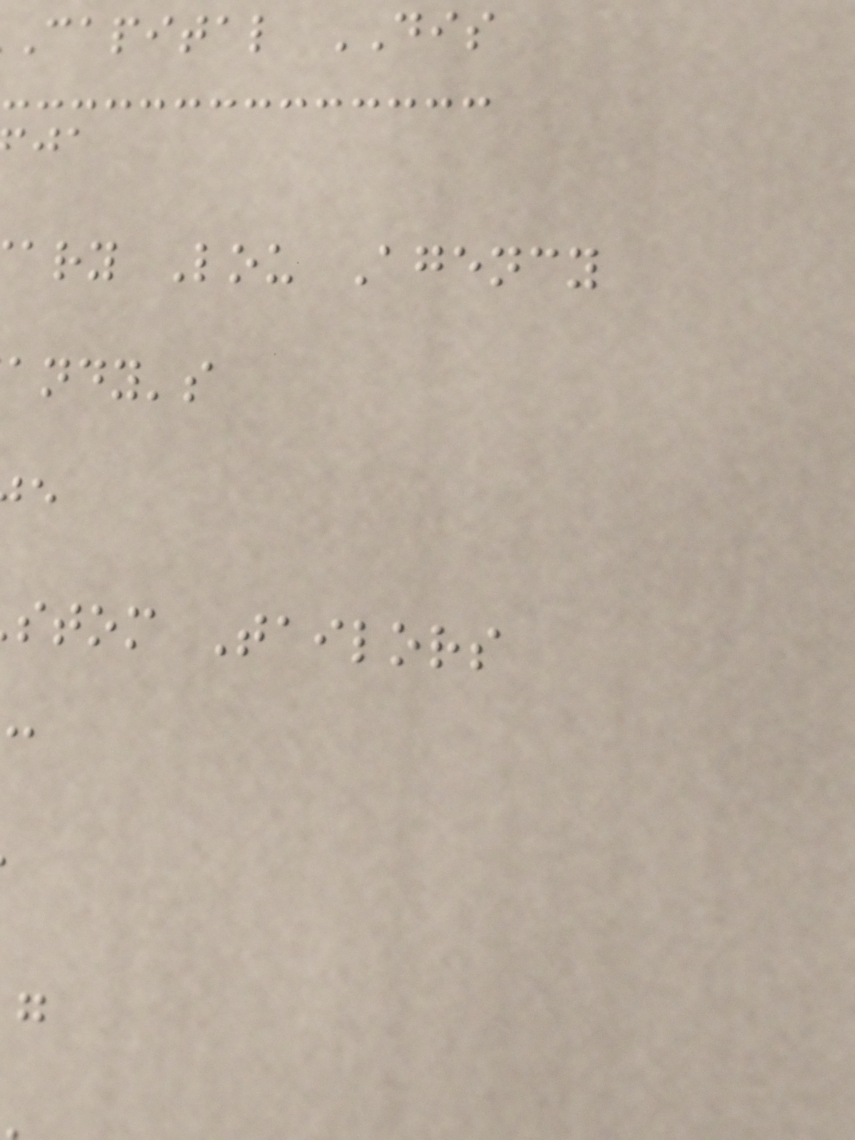capital DIS
ary Lou Agency
andy's
stom Tailors
